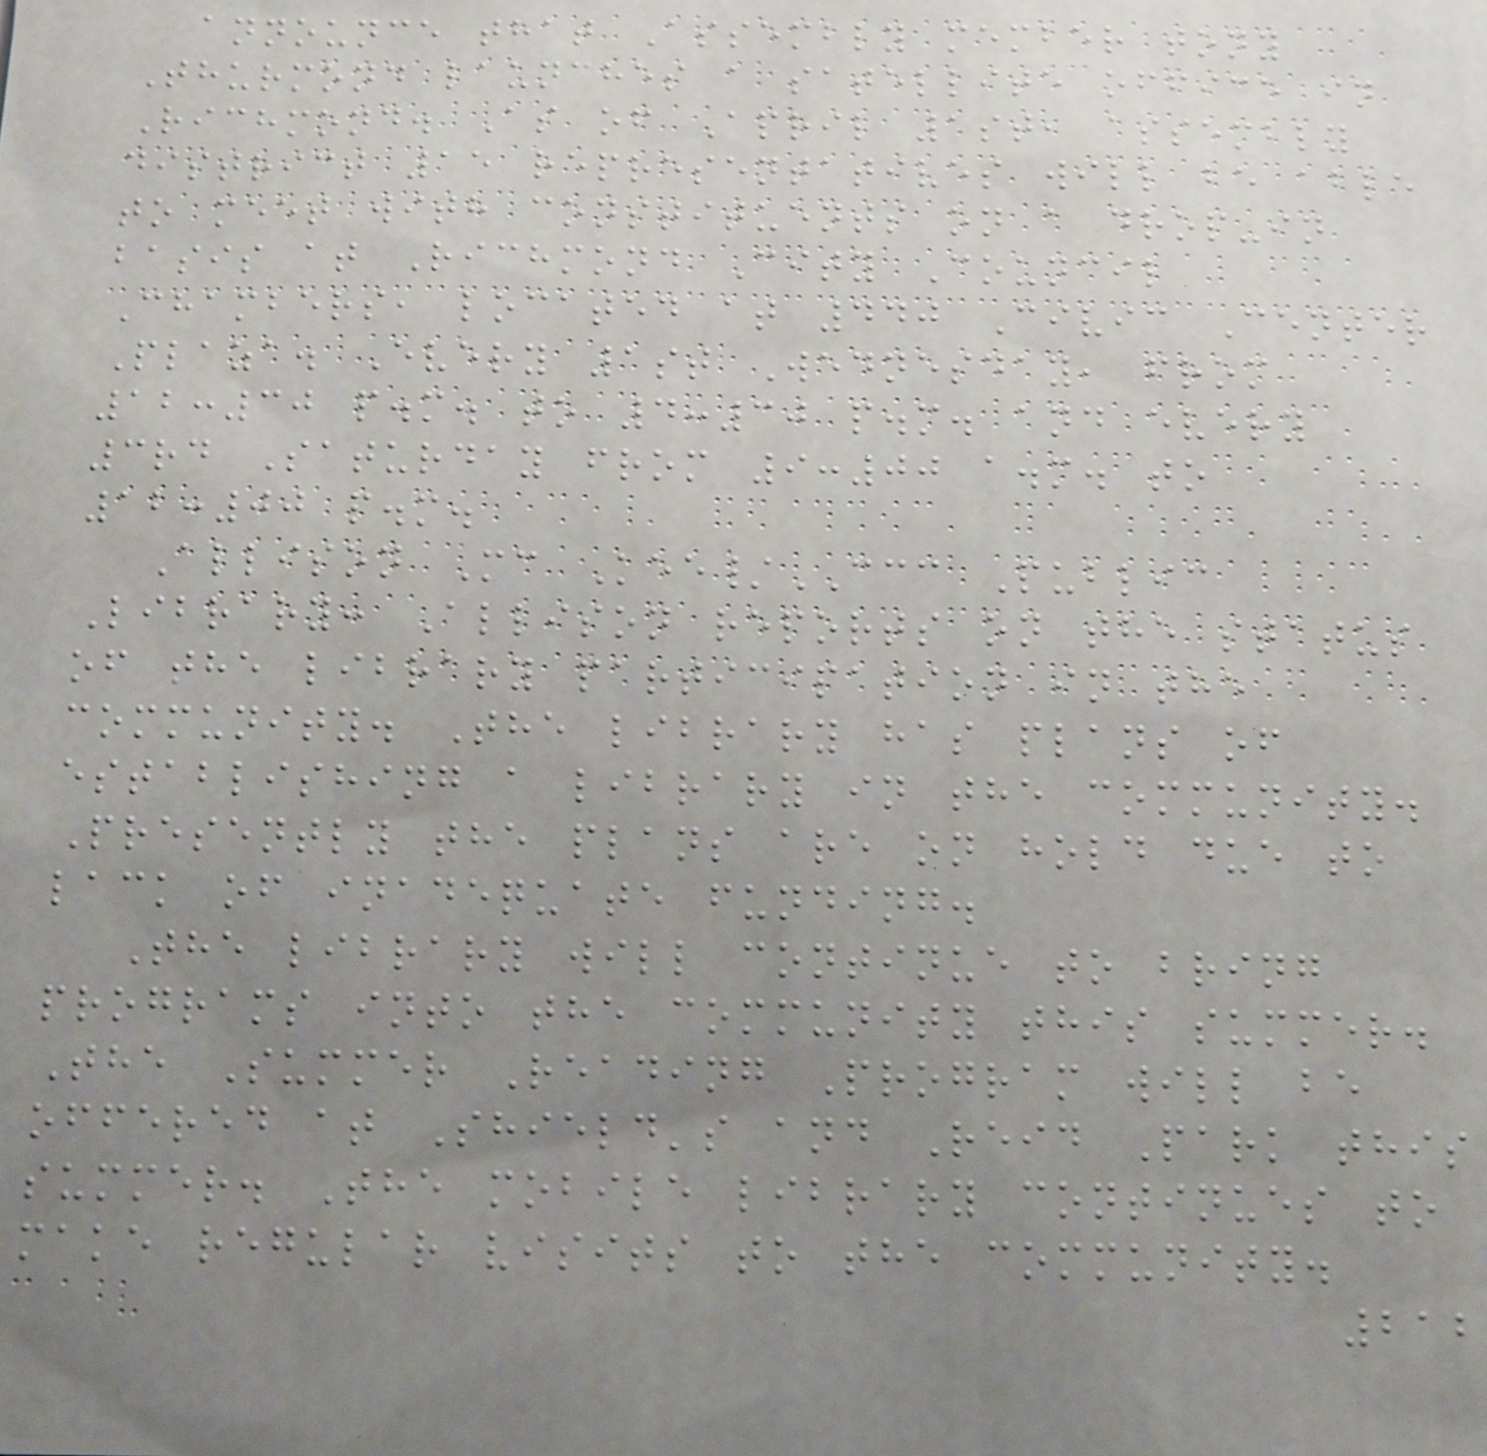announce that Assembly member tony
Thurmond launches a satellite office in
Richmond. As of April 1st, assembly
district 15 representatives will be able
to meet with constituents on a drop-in
basis at Richmond City Council
Chambers, located at 440 Civic Center
Plaza. Every 1st Wednesday, from
12:30 p.m. to 4:30 p.m. and every
3rd Saturday from 9:00 a.m. to
12:00 p.m.
Allison Mc Kee/CCC Public
Library: Allison reports on the status
of the library participation in the
community. The library has plans of
establishing a library in the community.
Presently the plans are on hold due to
lack of inadequate funding.
The library will continue to bring
programs into the community this summer.
The Summer Reading Program will be
offered at Shield's and Reid Park this
summer. The mobile library continues to
make regular visits to the community.
212
